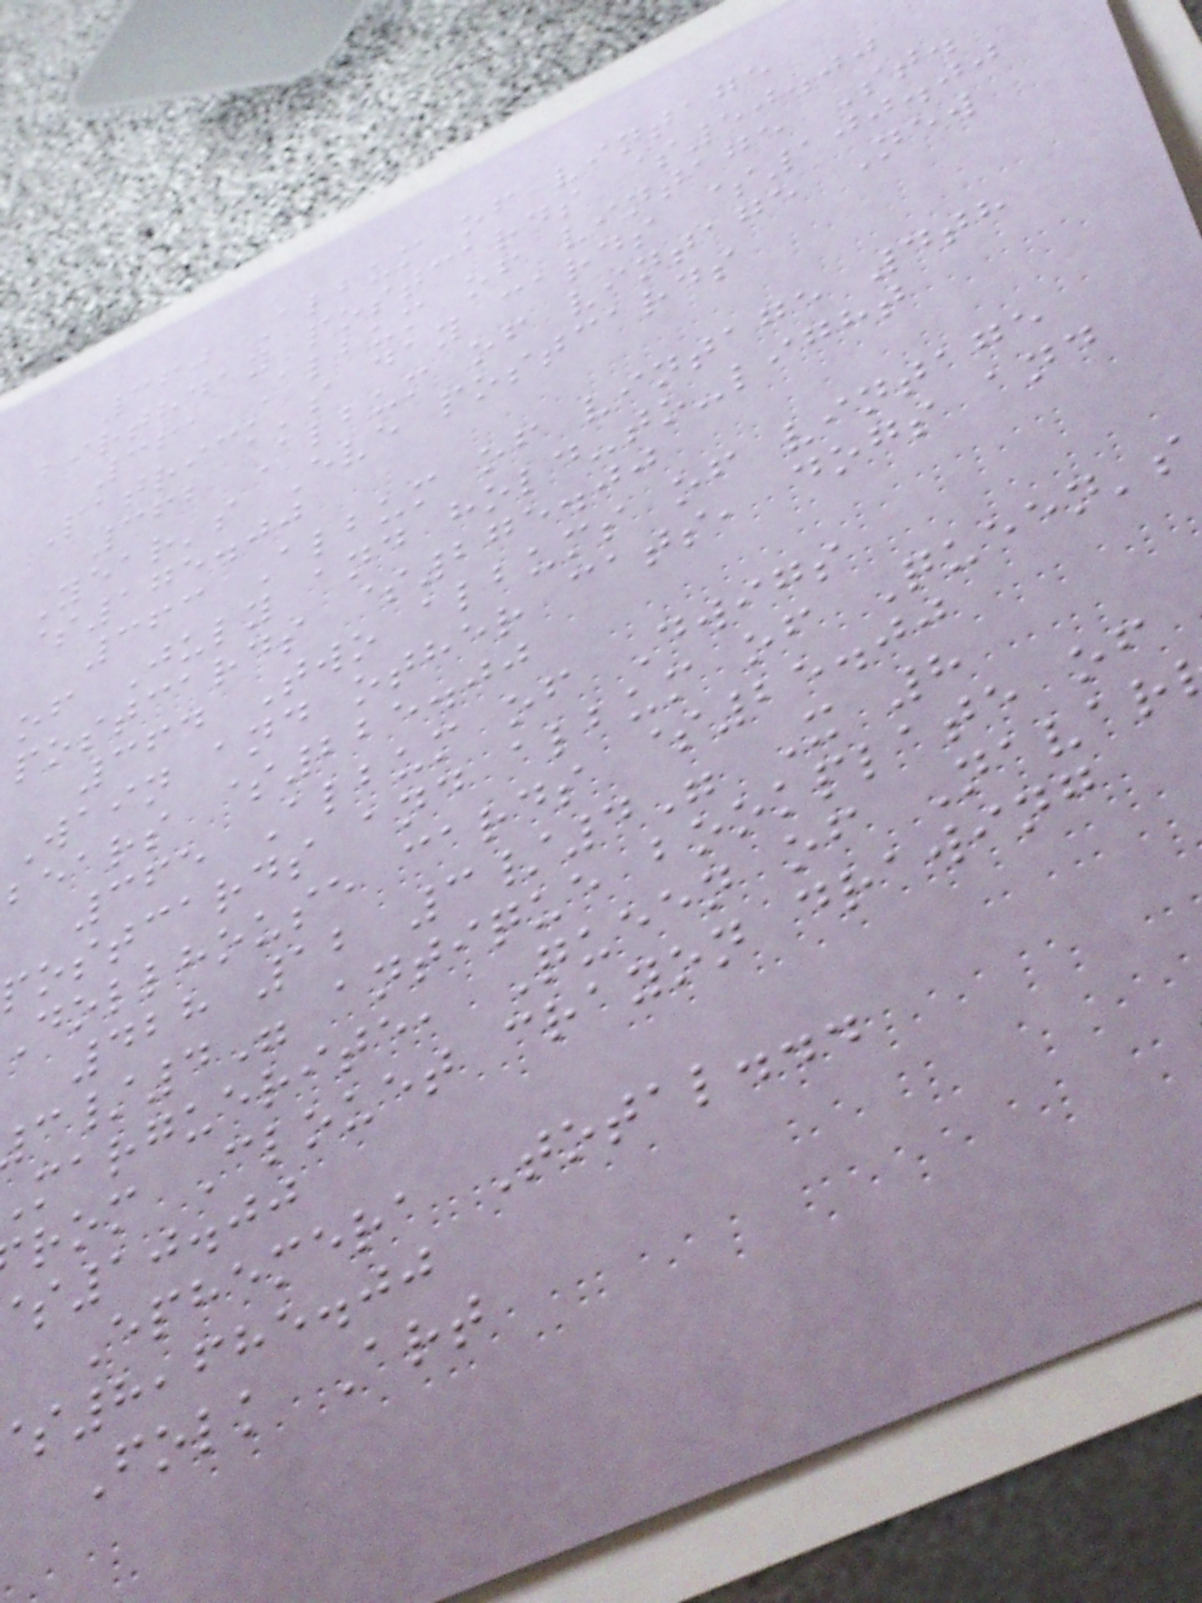360 Album of vintage
birthday postcards $50.00
361 Album of vintage St.
Patrick's day cards $100.00
362 Album of vintage New
Year's Eve postcards
$175.00
363 Album of vintage 4th
of July and hold-to-light
postcards $275.00
364 Two albums of vintage
Wain and other cats, dogs and
bears $225.00
365 Album of Dwigs
postcards and album of Queen's
dollhouse cards $25.00
428 12 3/4" X 8
/4" antique bookplate of
marguerite, Queen of Navar
rom Clouet crayon drawing
10.00
Ephemera Total...
8,685.00
Folk Art
